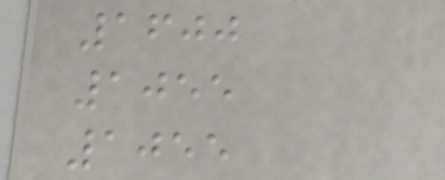1600
1055
1055
